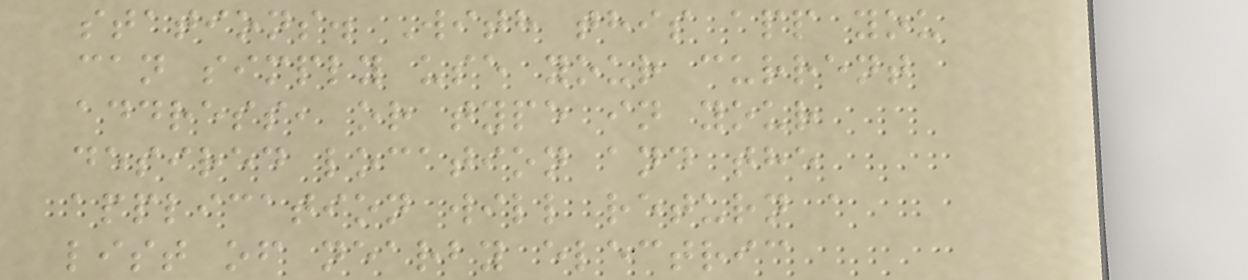stations. With this app you
can simply use your current
address, or type in your
desired location and the
application will return a
list of nearby electric
